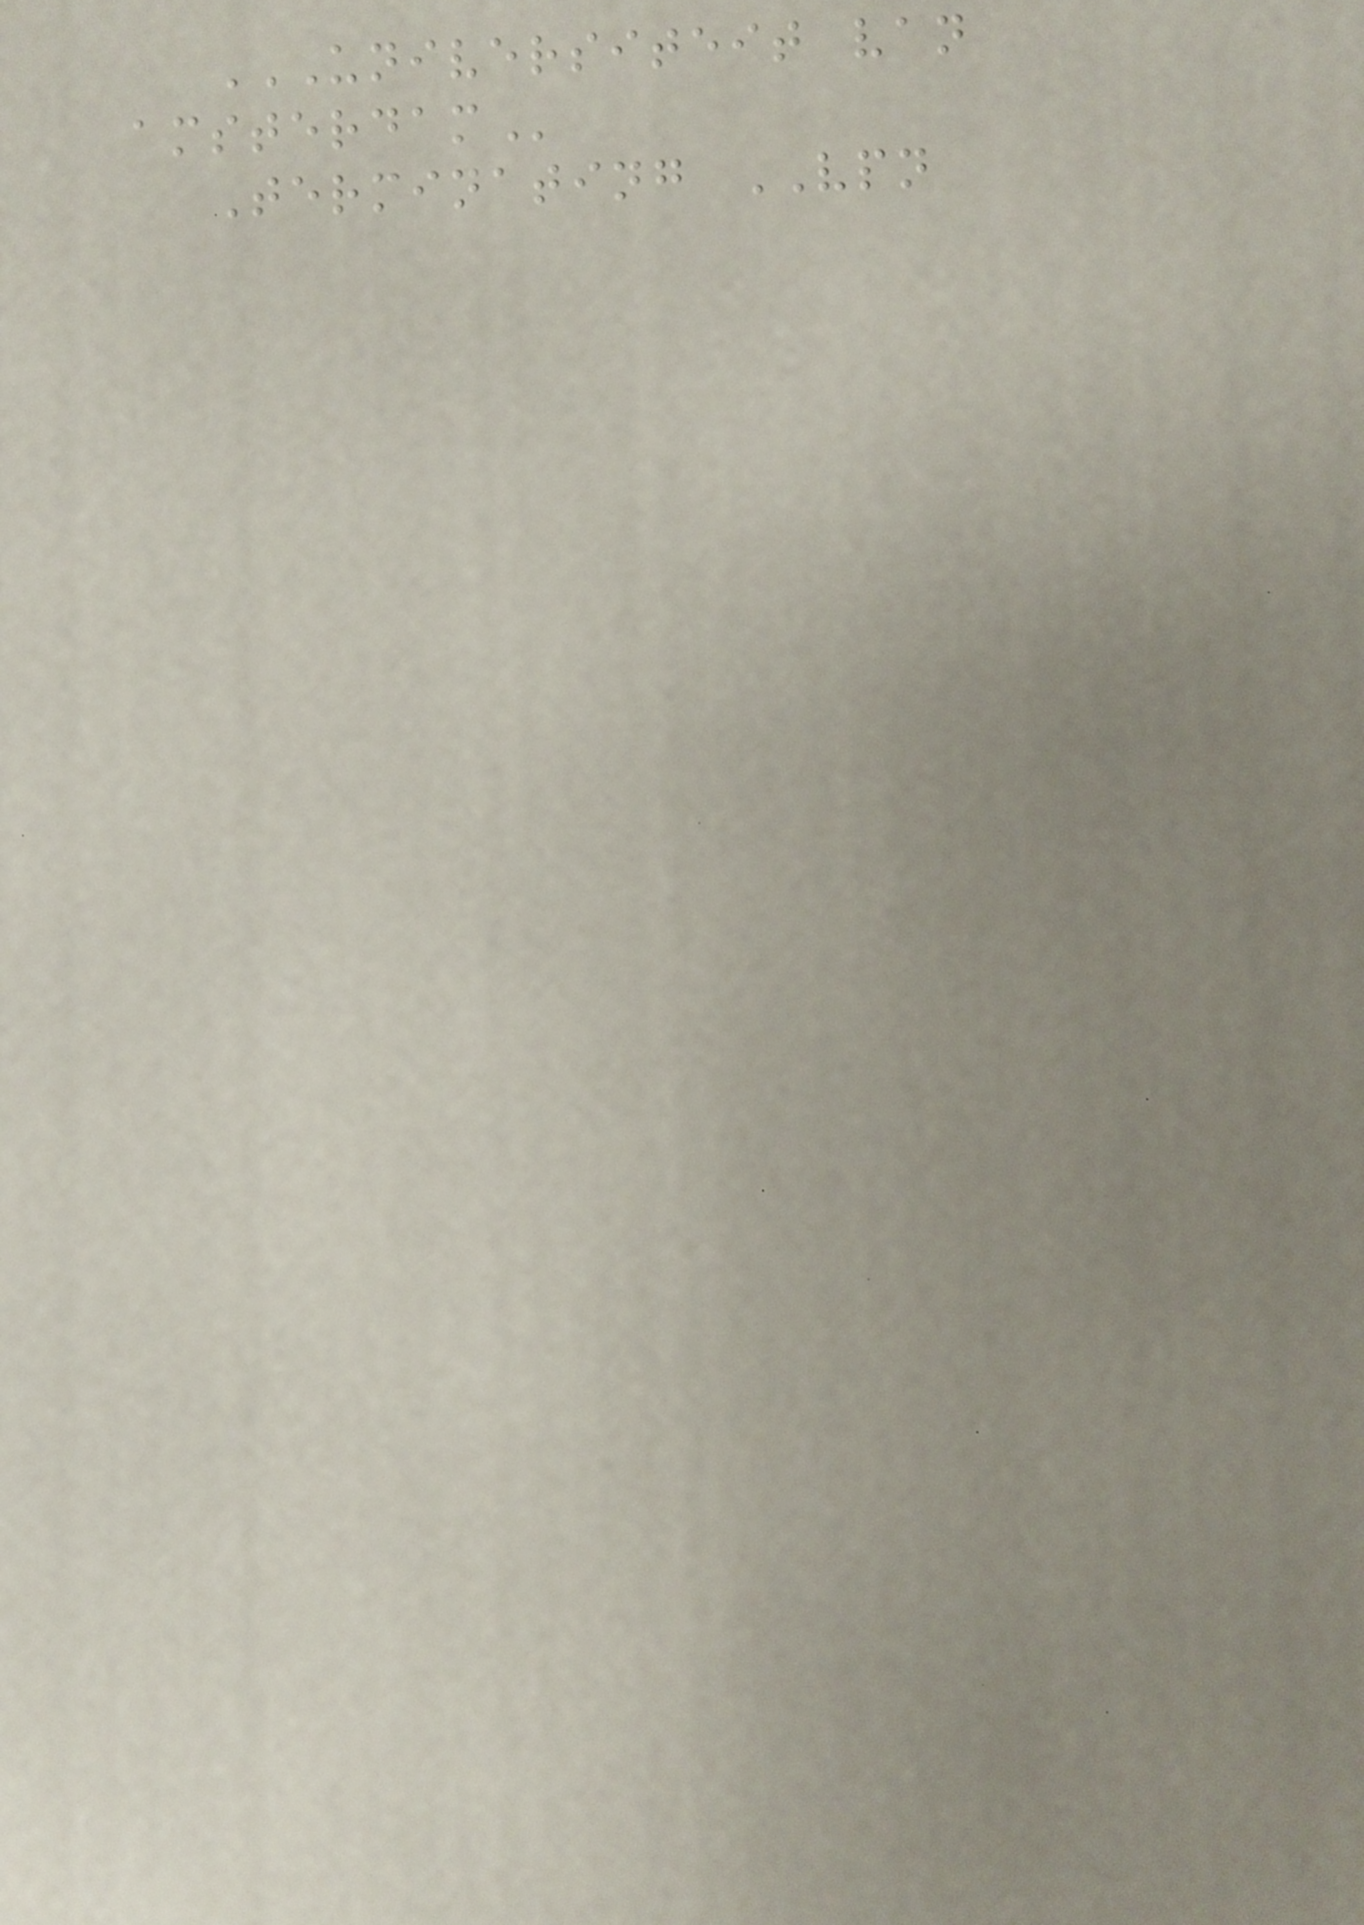UNIVERSITEIT VAN
AMSTERDAM
Terminating VPN
